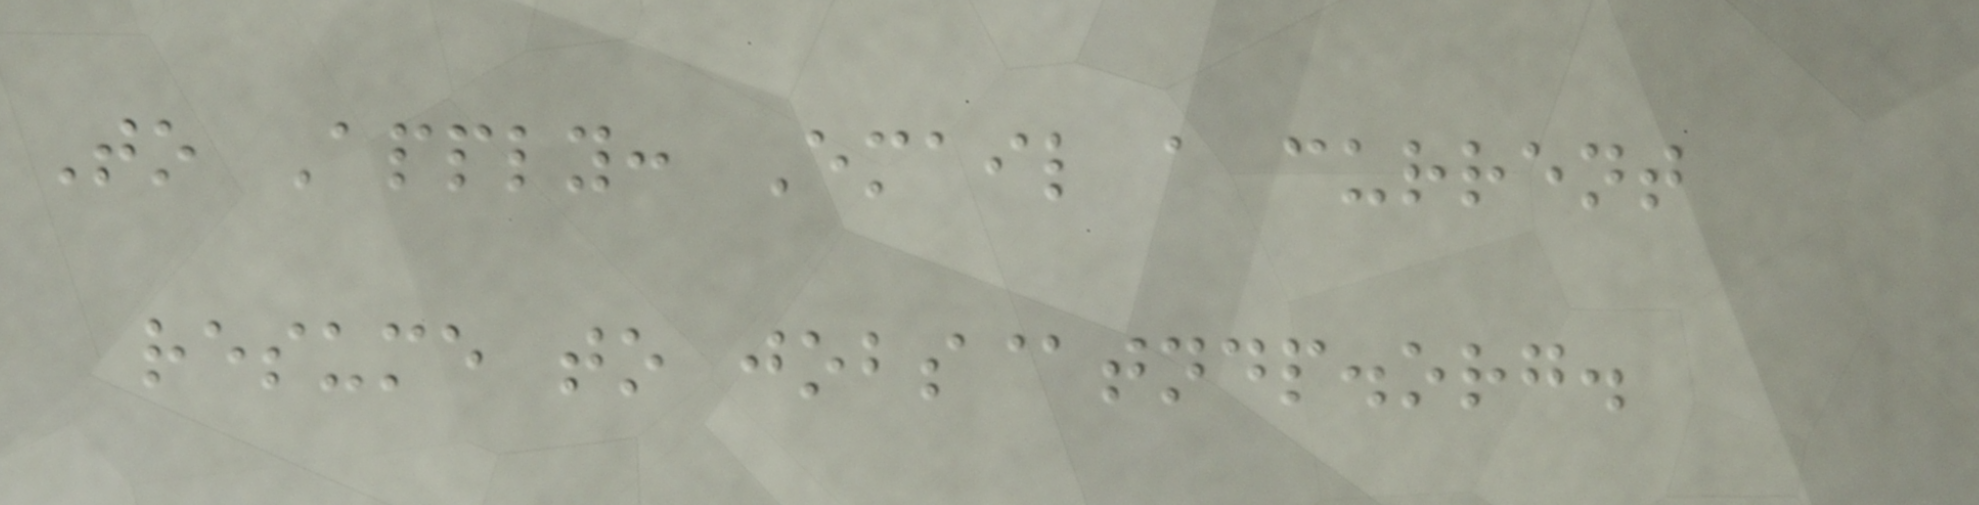To Apply: Email a current
resume to jobs@tndp.org.
